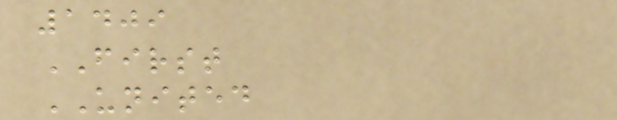1409
FIRST
UNITED
